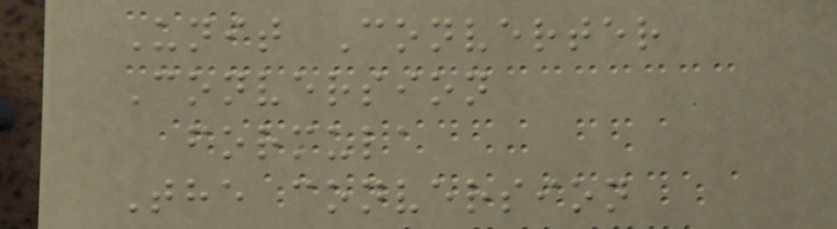Unit Converter
Conversion
formula
The conversion
